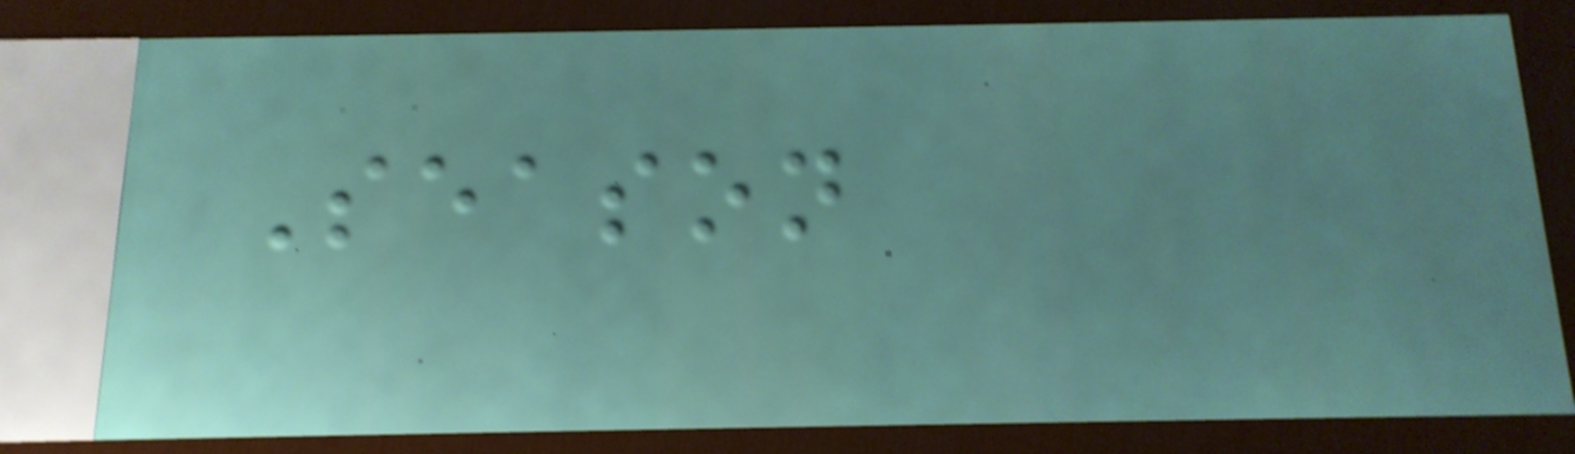Season
